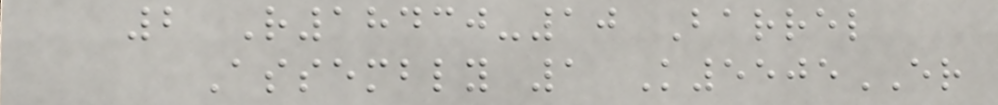2 R18430-10 Barrel
Assembly 1 K5505ER
